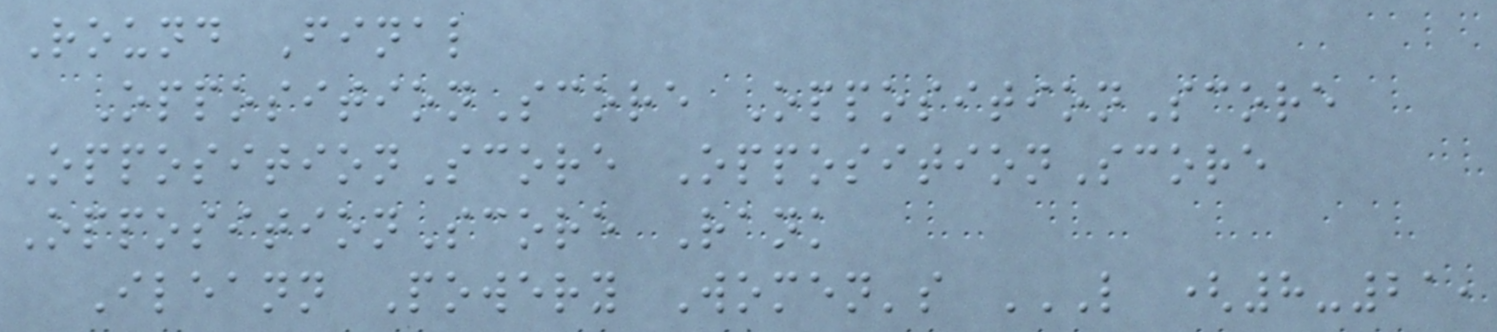Round Final
OppositionScore OppositionScore
OppositionScore OppositionScore
OppositionScore Rank
Ileann Powery Women's L (8-21,
